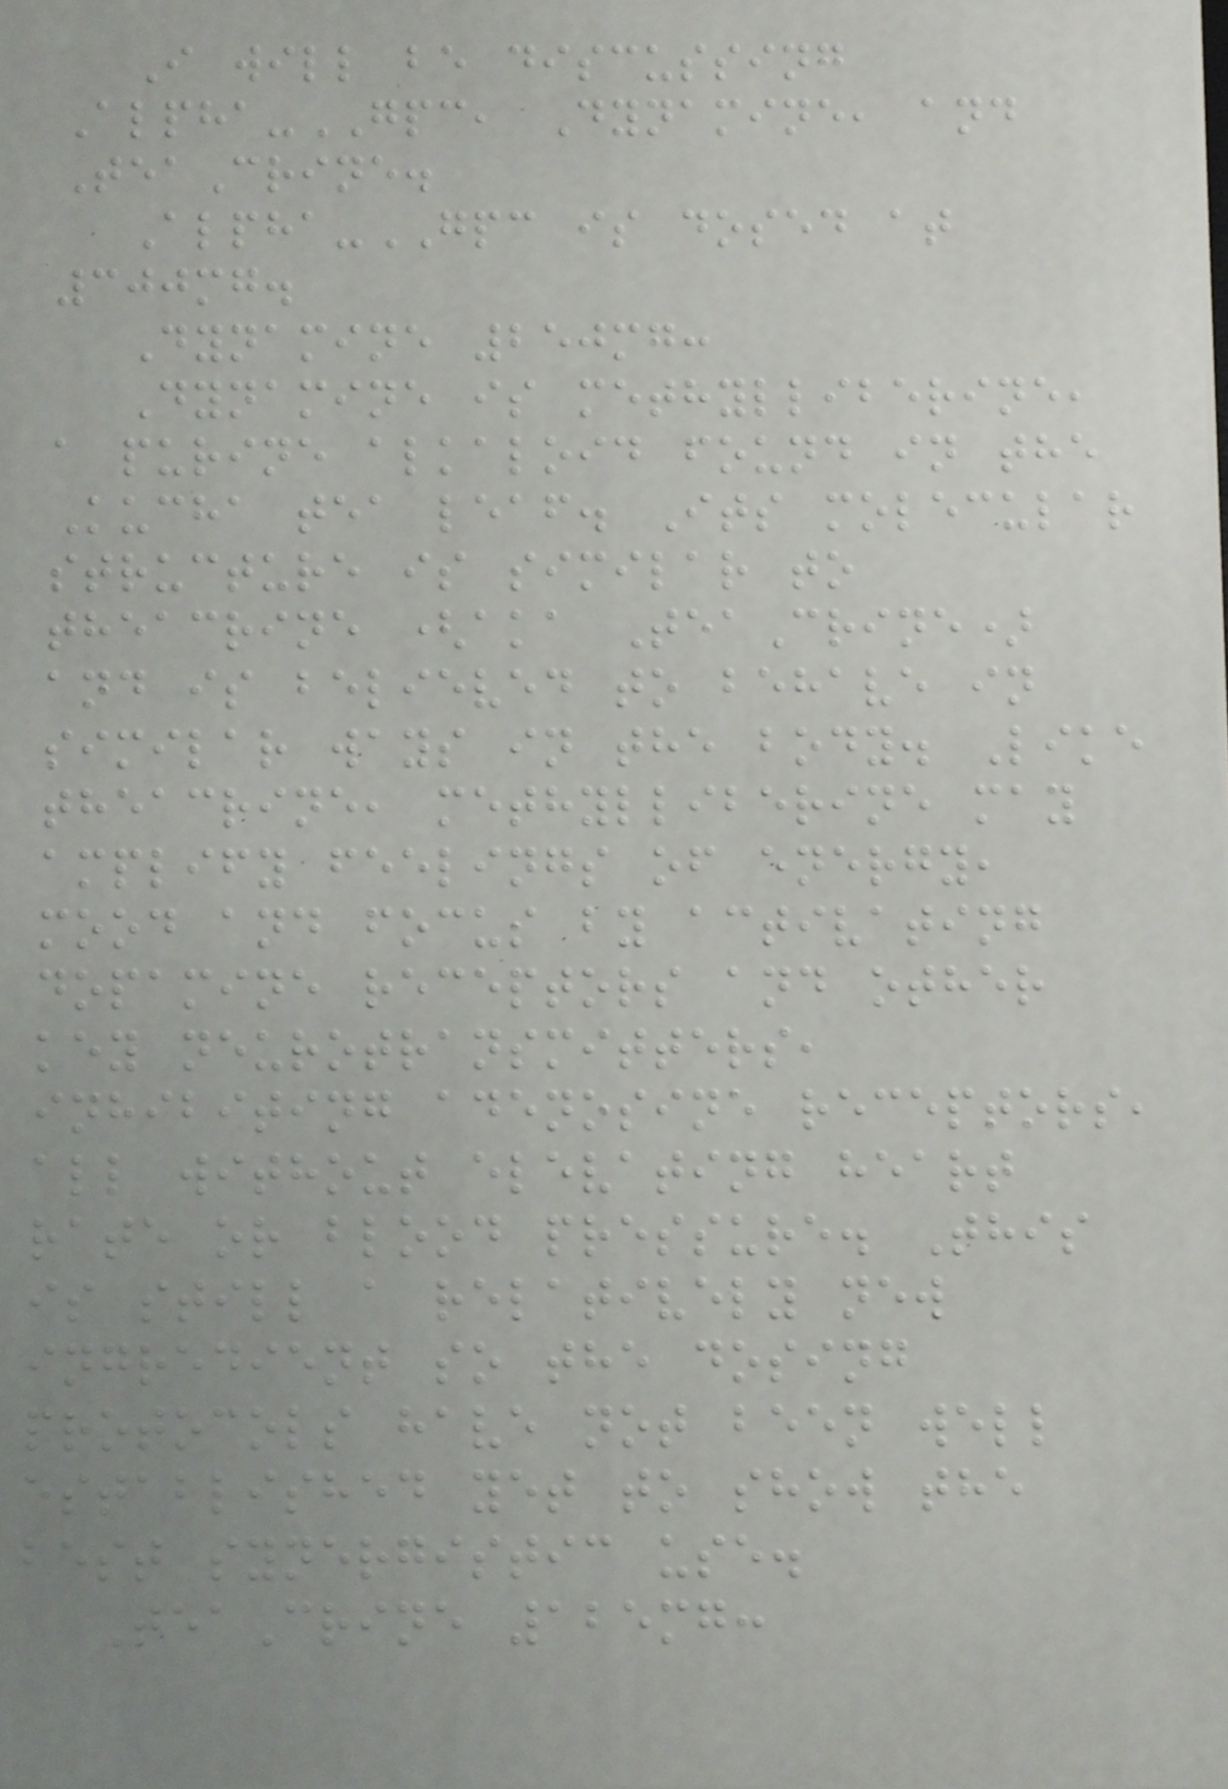I will be discussing
Alpha-GPC, Dynamine, and
TeaCrine.
Alpha-GPC is dosed at
300mg.
Dynamine 250mg:
Dynamine is methylliberine,
a purine alkaloid found in the
Kucha tea leaf. Its molecular
structure is similar to
theacrine (aka TeaCrine)
and is believed to behave in
similar ways in the body. Like
theacrine, methylliberine may
amplify feelings of energy,
mood and focus by activating
dopamine receptors and other
key neurotransmitters,
inhibiting adenosine receptors,
all without elevating heart
rate or blood pressure. This
is still a relatively new
ingredient so the dosing
protocols have not been well
established yet to show the
best synergistic use.
TeaCrine 125mg:
